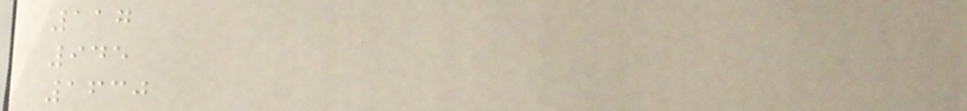117
945
1630
